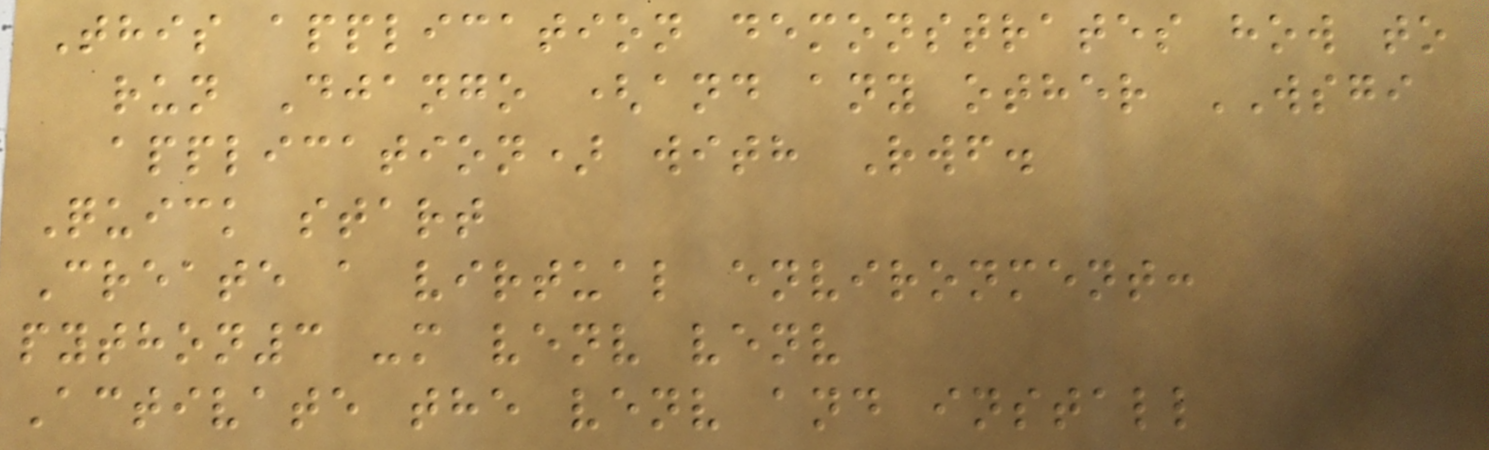This application demonstrates how to
run Django (and any other WSGI
application) with Rwf.
Quick start
Create a virtual environment:
python3 -m venv venv
Activate the venv and install
